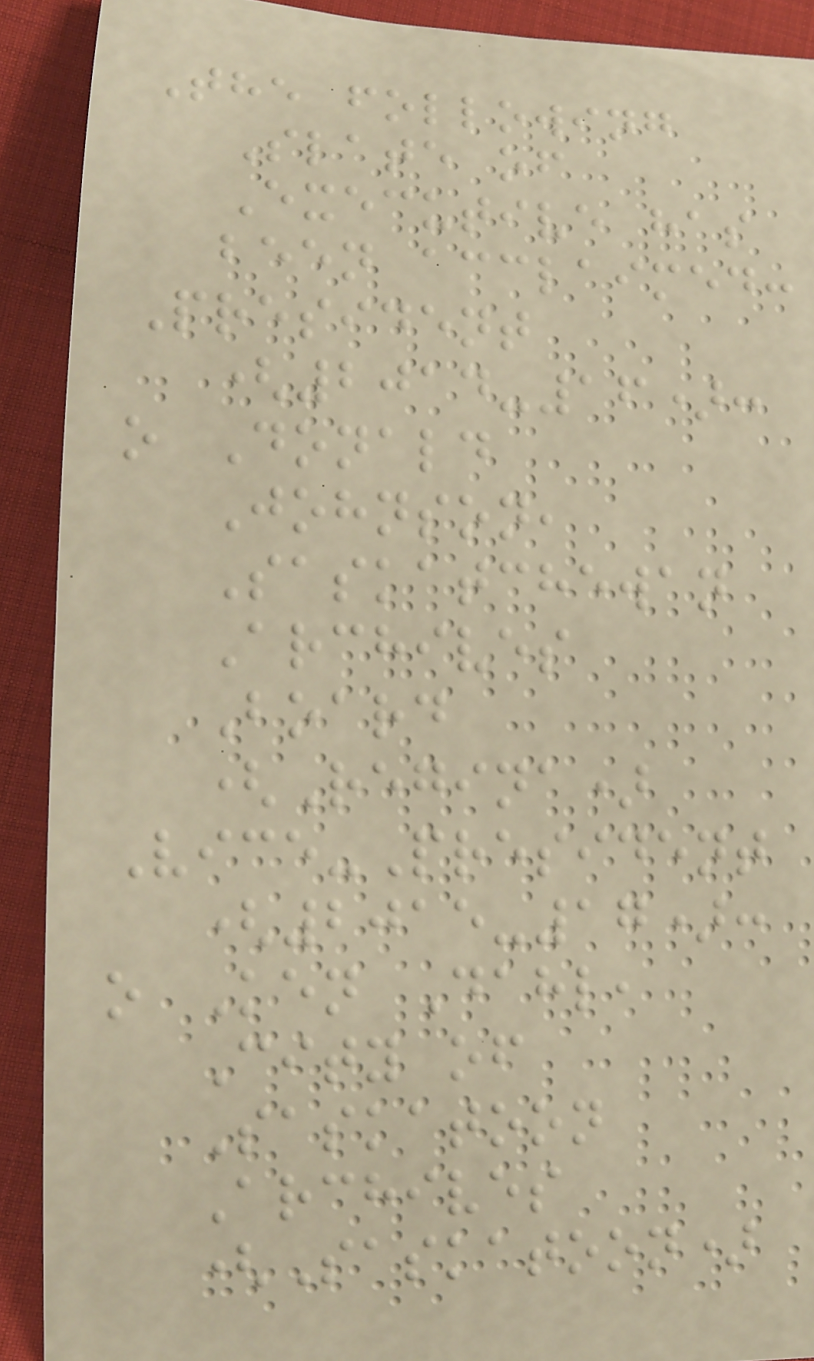The following
Slate of
Executive has
been acclaimed:
President
(2014-16):
o Donald
Johnson,
Saskatchewan
Archives
Board
(Regina)
Vice-President
(2015-17):
o Ken Dahl,
City of
Saskatoon
Archives
(Saskatoon)
